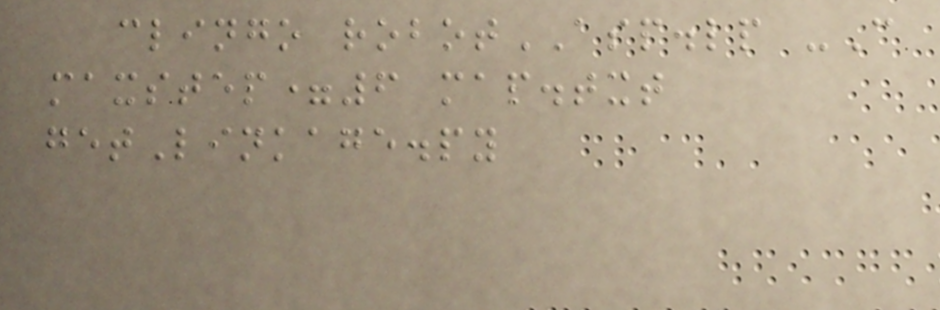clingo robotASP.lp -C
maxstep=6 map.txt
getLinkage.py
